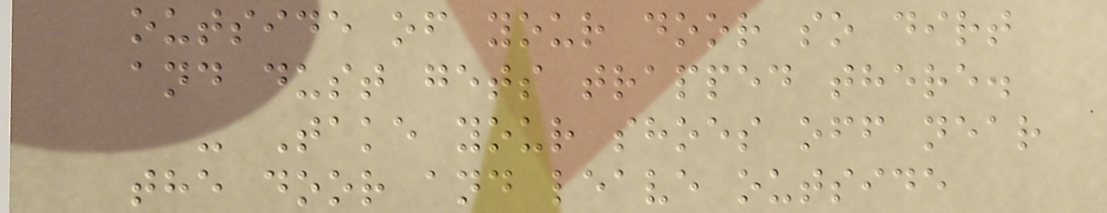outside of your door so dirt
and dust gets trapped there.
- Take your shoes off near
the door and leave outside
